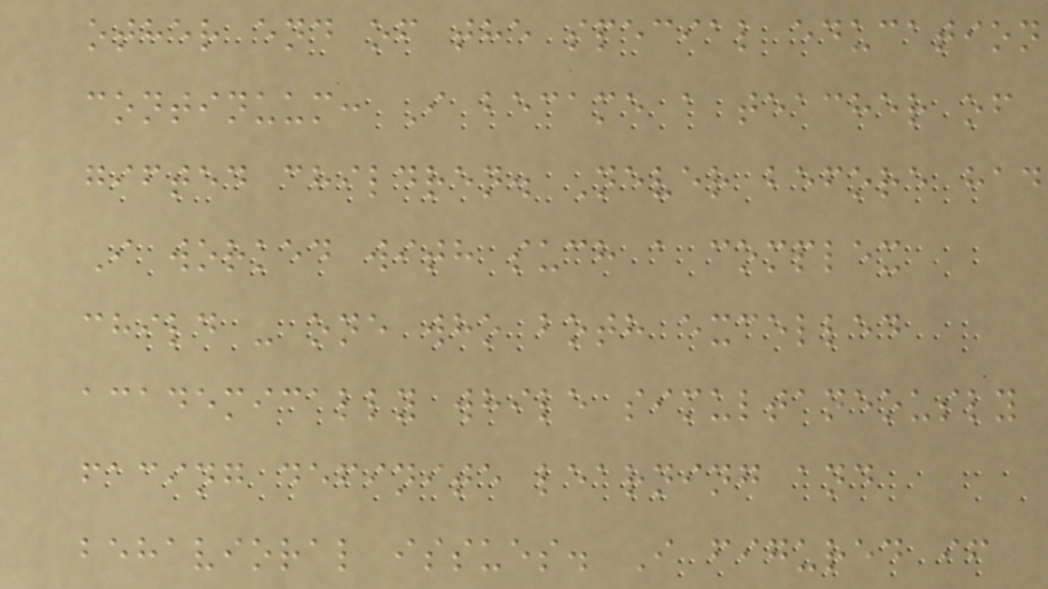other end of the special education
continuum: I became a teacher of
gifted children. Never before had
I worked with such a complex
child - one who both excelled
academically while simultaneously
facing definite learning and
behavioral issues. I figured if
